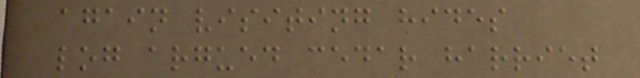again visiting hides
log argued cedar harriet
